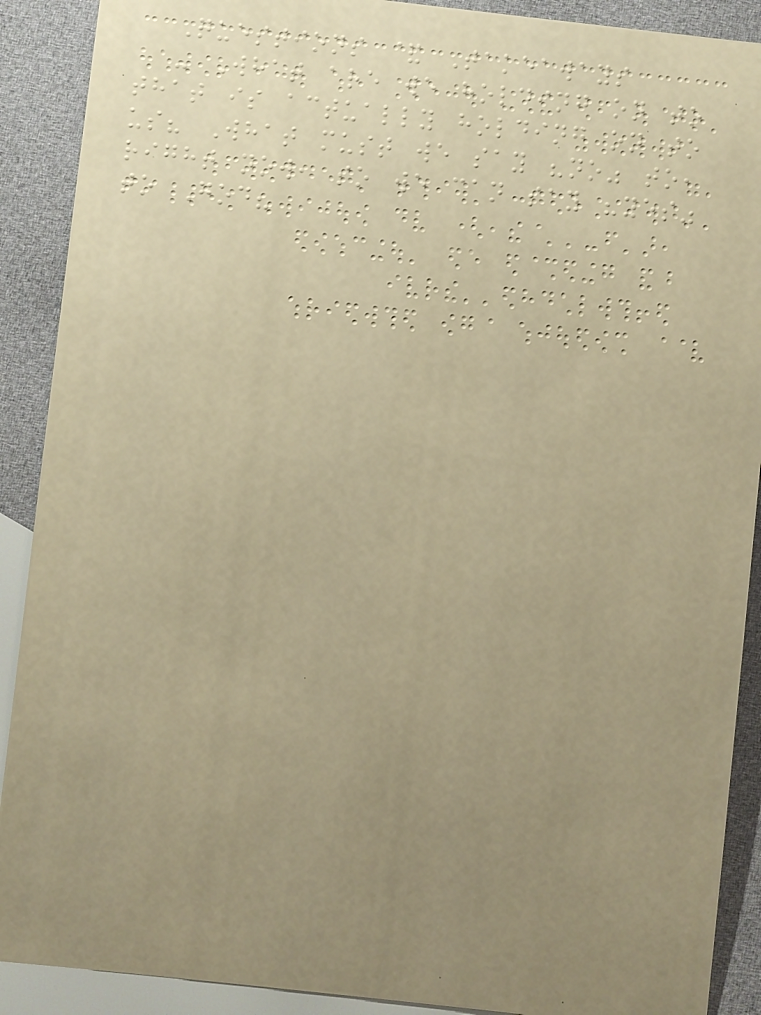Questions & Takeaways
- What are we holding on to
that is actually holding on to
us? What must we say "no" to,
right now, so we can say "yes"
to God?
